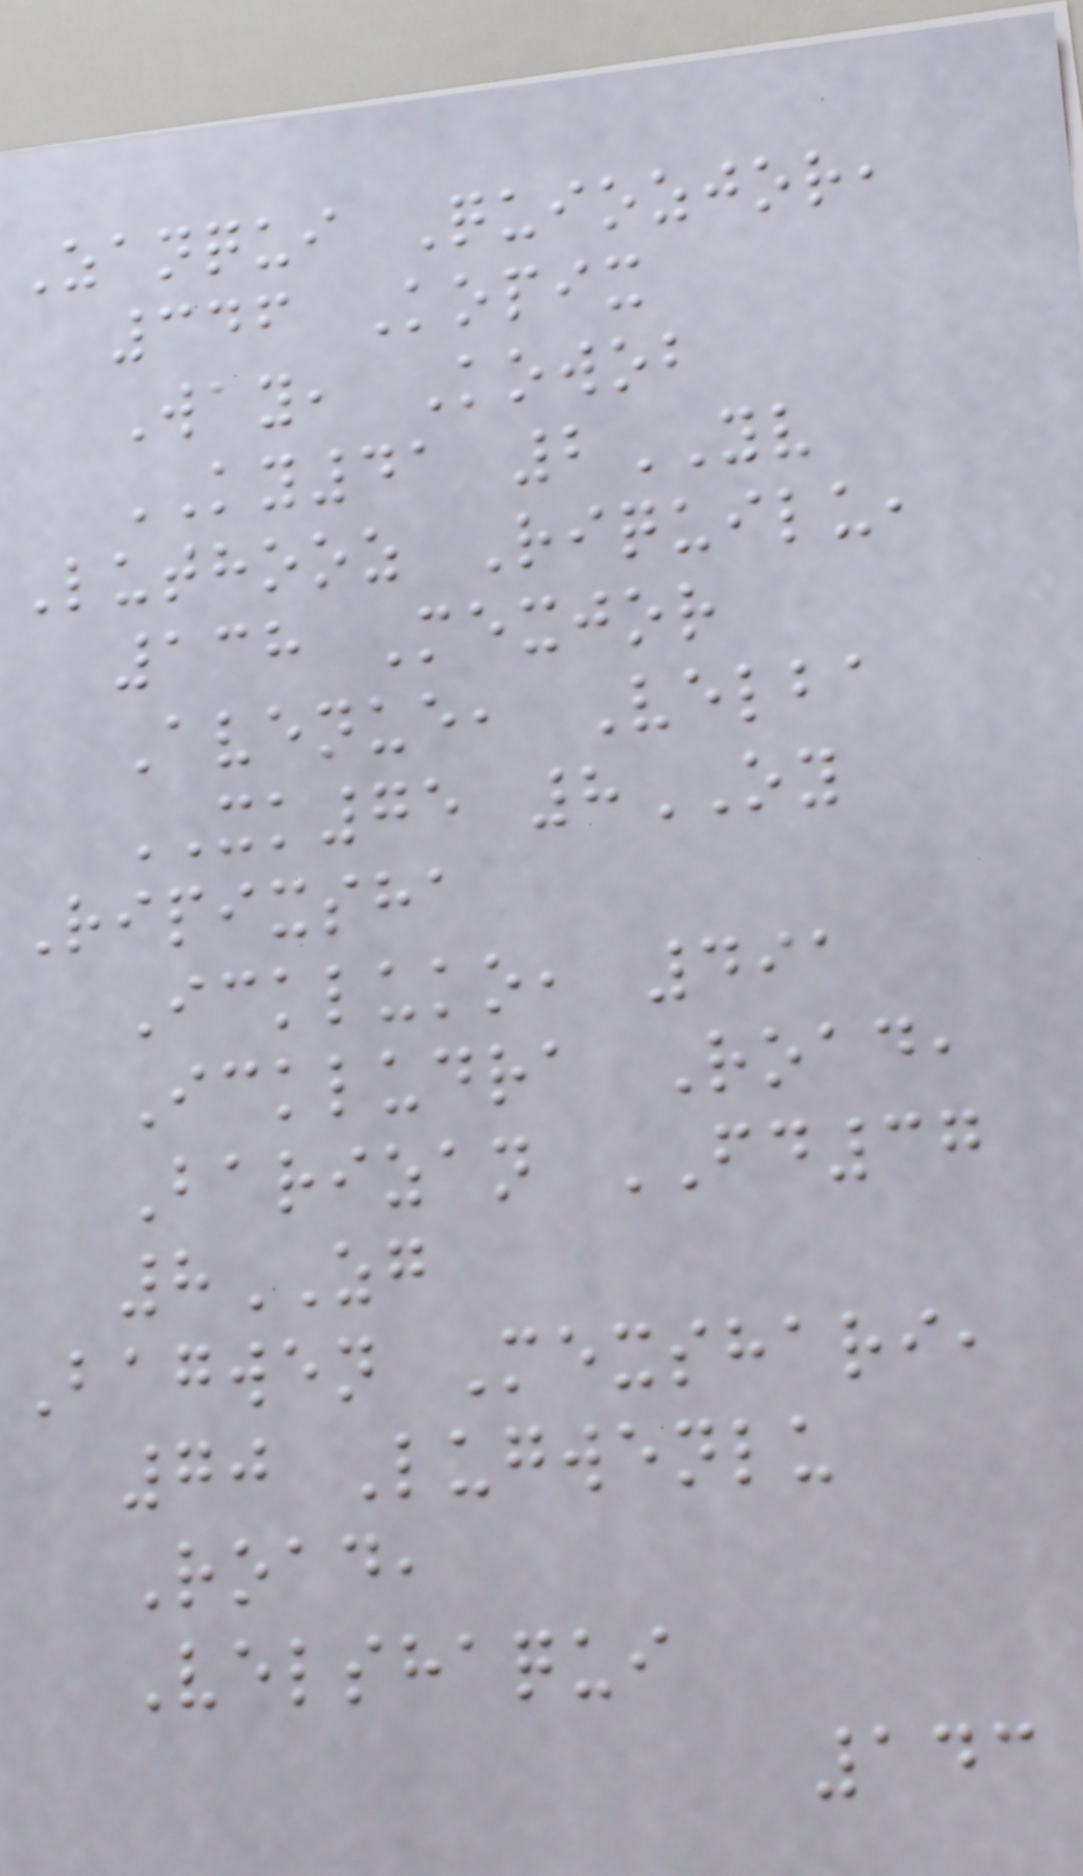Zanqui Quiozjor,
346 Kopix
Way, Kowob
KY41 2YV
Luthooz Riquilu,
138 Mexjor
Avenue, Velba
XK75 8OY
Ripixsha
Ickluko, 491
Ickludra Road,
Barizan FD37
8ZG
Bagwen Mexshari,
70 Lugwenlu
Road,
Velshaqui
143
